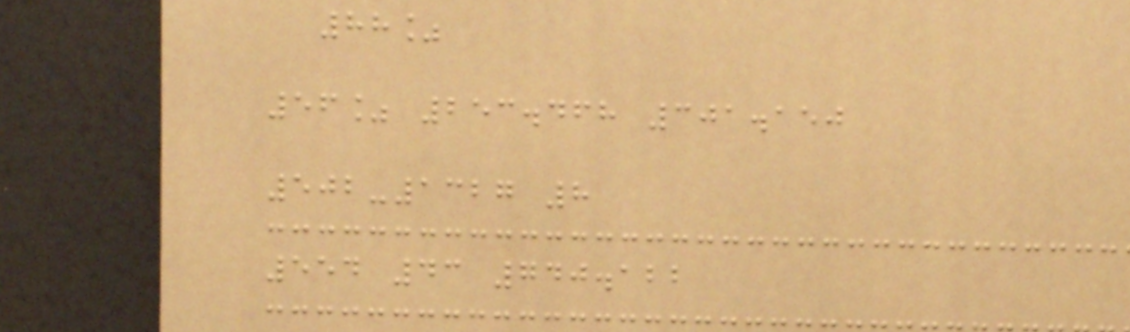88%
56% 253.468 301.150
502-1327 8
554 43 740.122
